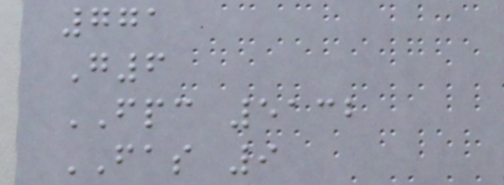771
G6
FPC 5132
FAS 9
